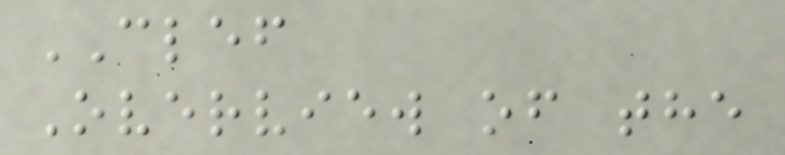CLEF
Overview of the
